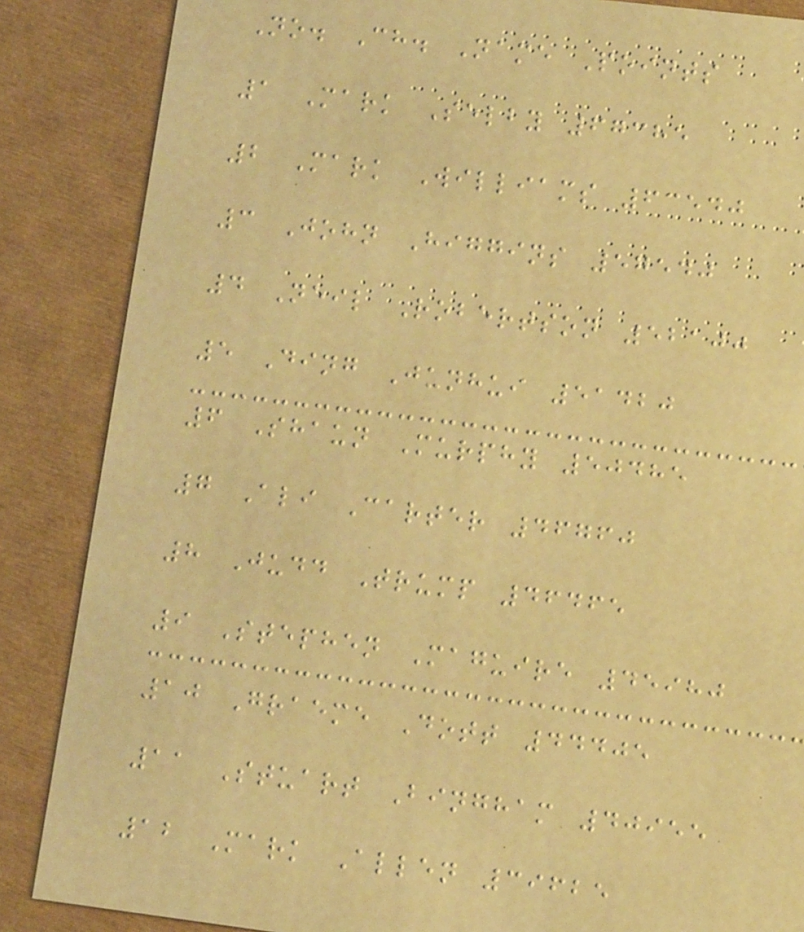No. Ch. Name Points
1 Mark Selby 67385
2 Mark Williams 63540
3 John Higgins 57540
4 Neil Robertson 52100
5 Ding Junhui 51420
6 Shaun Murphy 50485
7 Ali Carter 46760
8 Judd Trump 46465
9 Stephen Maguire 45980
10 Graeme Dott 44405
11 Stuart Bingham 40955
12 Mark Allen 39625
